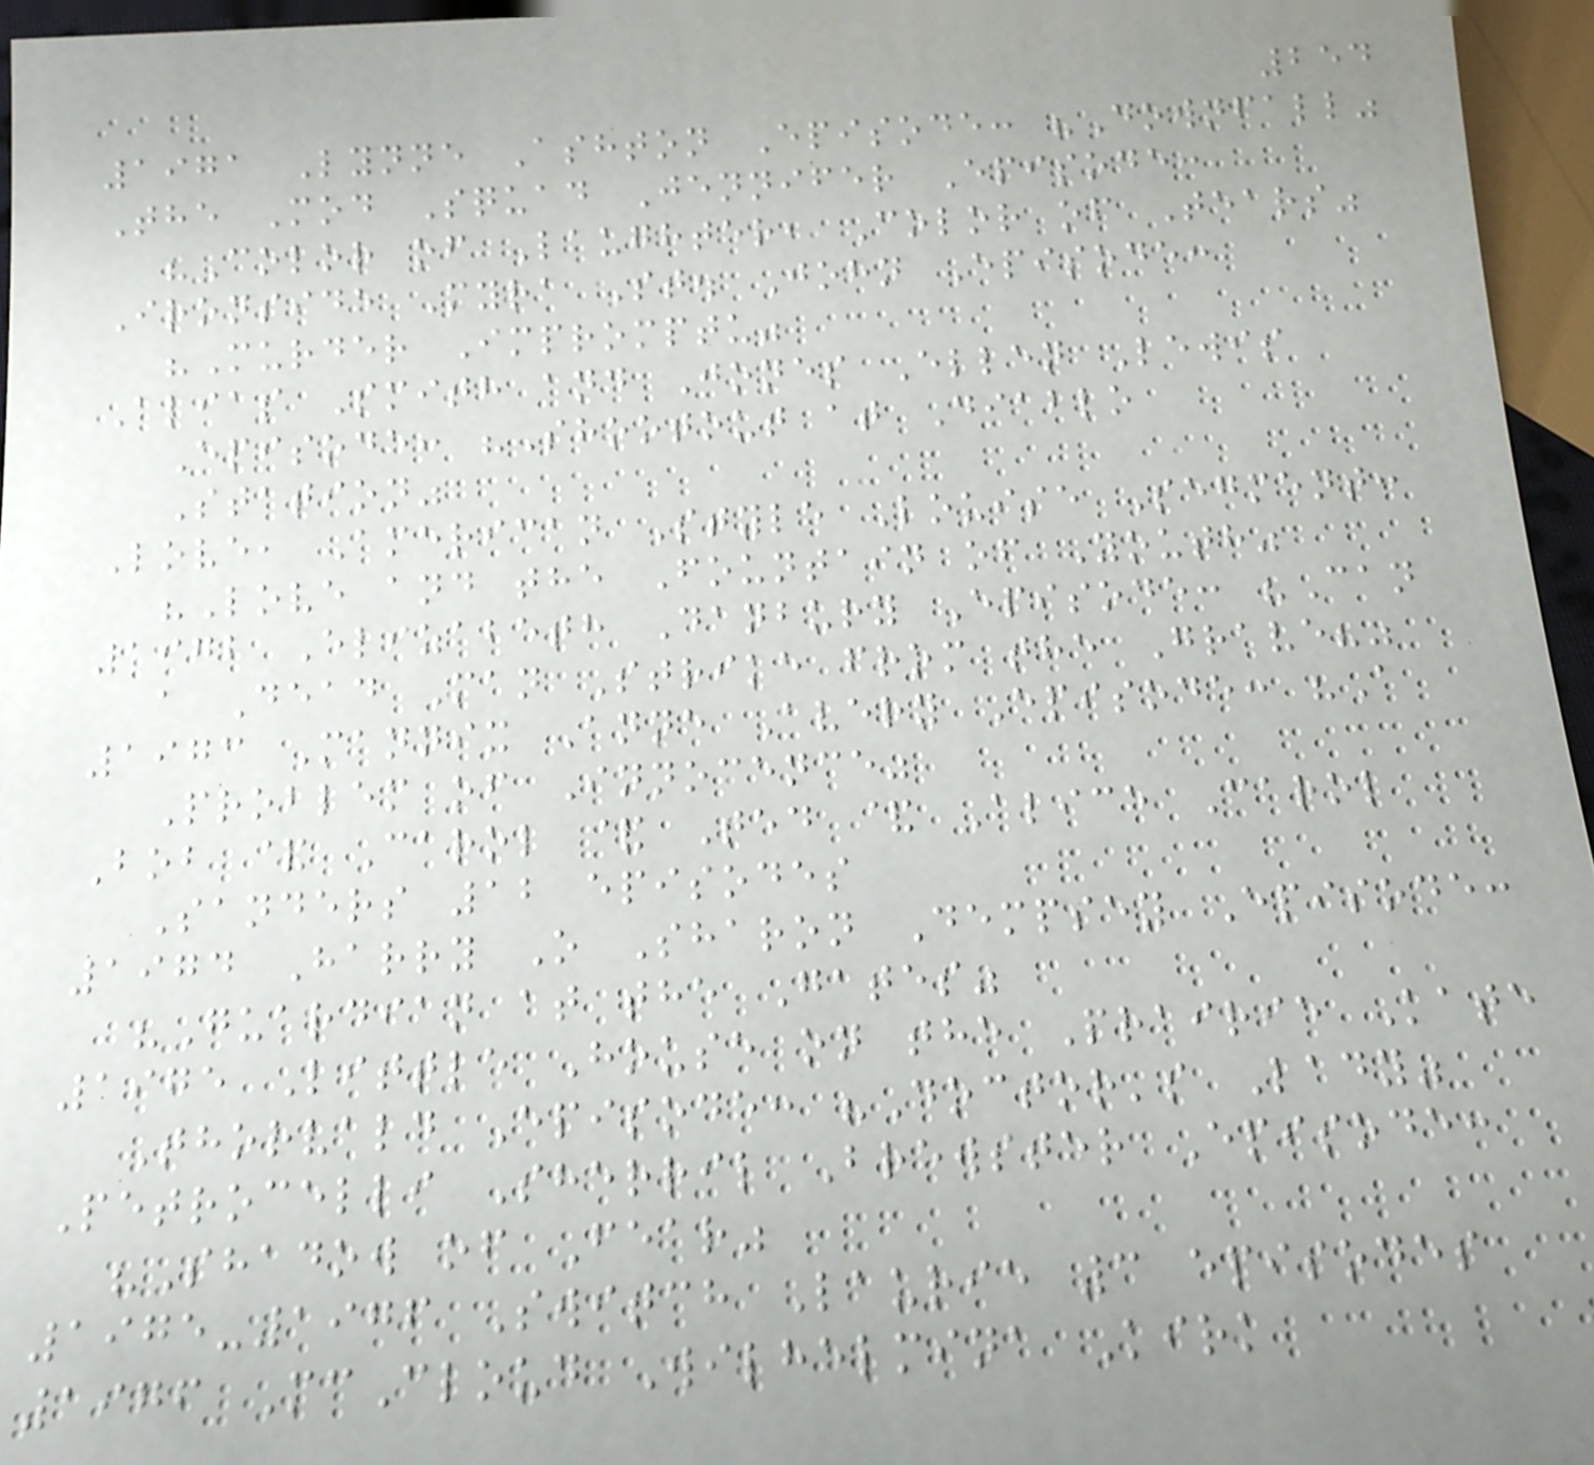254
1971 Lynne Ashton Episode: "Downfall"
The Mod Squad Jennifer Episode:
"Color of Laughter, Color of Tears"
Ironside Myra St. John Episode:
"Murder Impromptu"
Alias Smith and Jones Ellen Lewis
Episode: "Shootout at Diablo
Station"
Love, American Style Louise Segment:
"Love and the Fountain of Youth"
1972 Elizabeth Danbury Episode: "Can
a Dead Man Strike from the Grave?"
1973 Mannix Anne Avery Episode: "A
Problem of Innocence"
Bob & Carol & Ted & Alice Carol
Sanders 12 episodes
1974 Harry O Sharon Dempsey Episode:
"Guardian at the Gates"
1975 Little House on the Prairie Kate
Thorvald Episode: "Doctor's Lady"
Petrocelli Sherril Brewster Episode:
"Shadow of Fear"
1975-1976 Switch Laurie 3 episodes
1976 McCloud Wilhelmina Kirk
